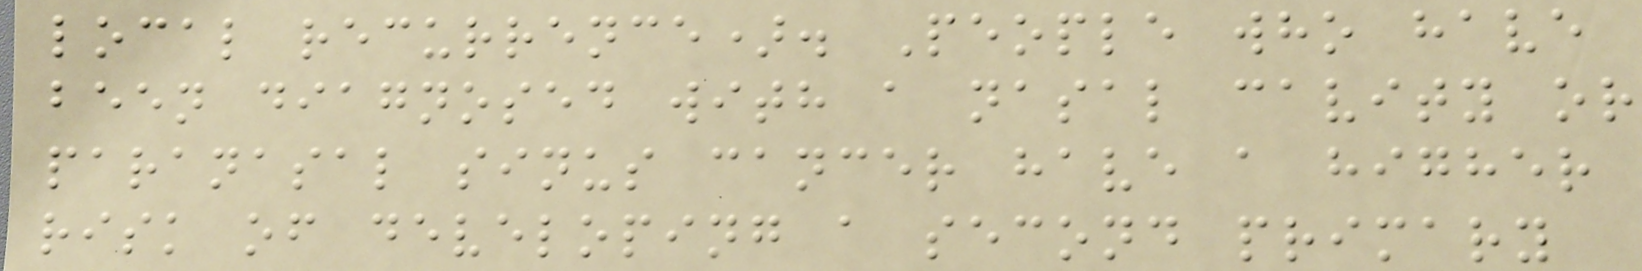local recurrence). People who have
been diagnosed with a nasal cavity or
paranasal sinus cancer have a higher
risk of developing a second primary
